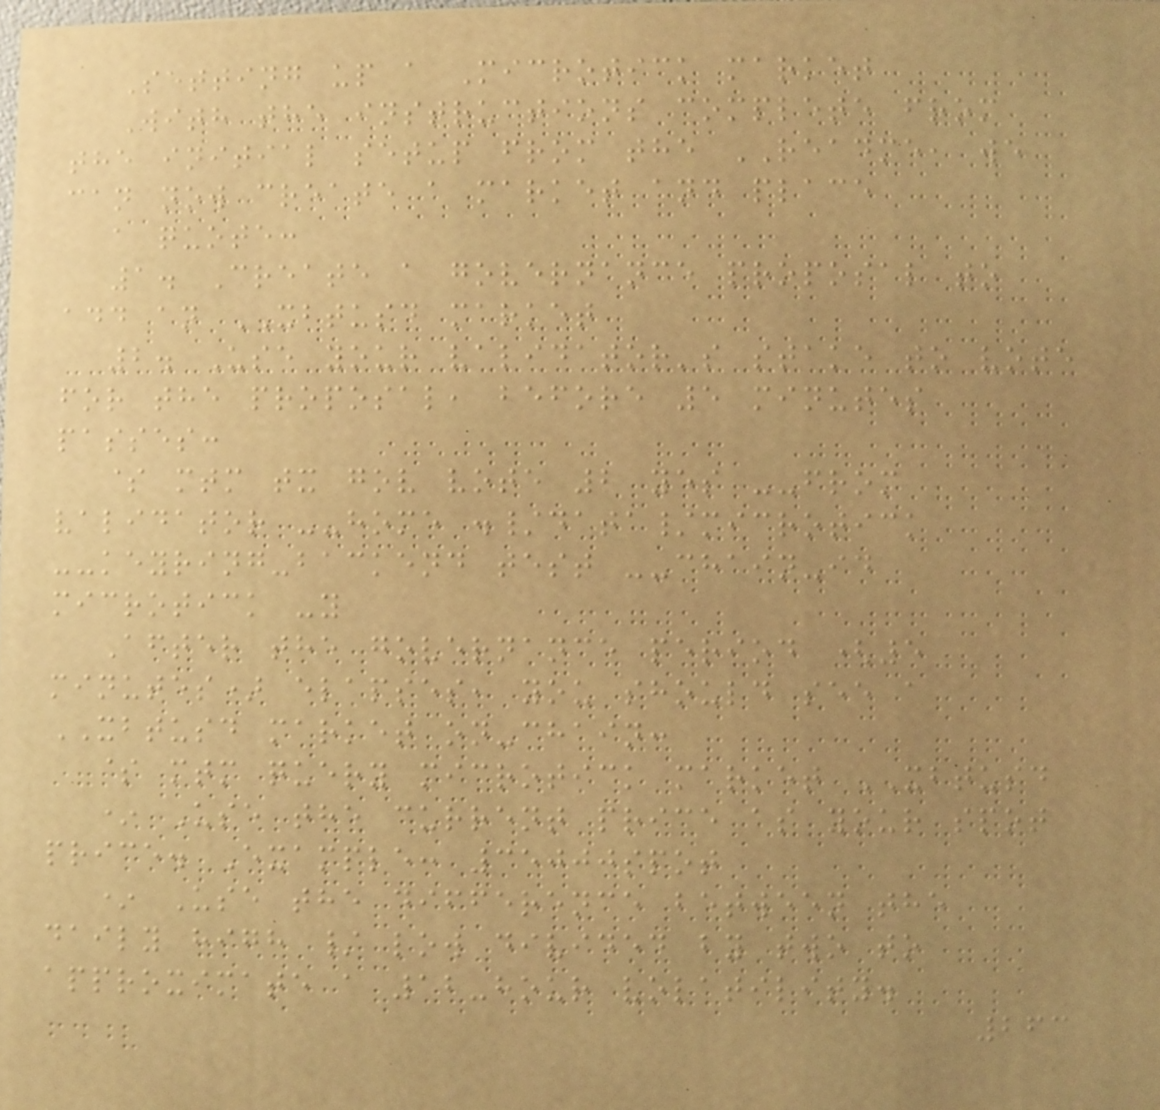Setting up a Microtick market
With the instructions complete from
the initial setup from the README, we
can now create a market and place
a quote:
1. Create a governance proposal to
add an XBTUSD market
2. Use your validator's stake to vote
for the proposal, before 5 minutes
passes:
$ mtm tx gov vote 2 yes --from
validator --home ./data/microtick
--keyring-backend test --chain-id
microtick -y
After the governance period (5
minutes) elapses, you should see a
XBTUSD market on-chain:
$ mtm query microtick market XBTUSD
* Use the current price as your spot
price. Example: 35000spot
* Use the difference between the
daily high / low divided by two to
approximate a 12-hour volatility.
263
